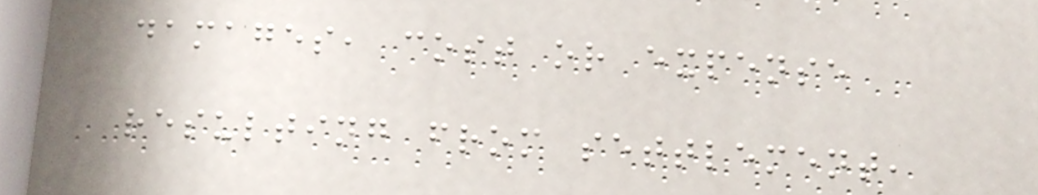damages, cost or expense
resulting from settlement,
